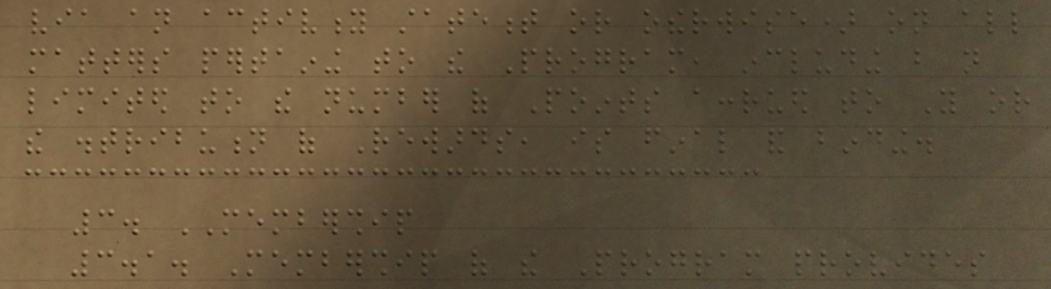via an activity statement or otherwise) on all
matters pertaining to the Program, including but not
limited to the number of Points accrued to You or
the distribution of Rewards, is final and binding.
3. MEMBERSHIP
3.1. Membership of the Program provides
